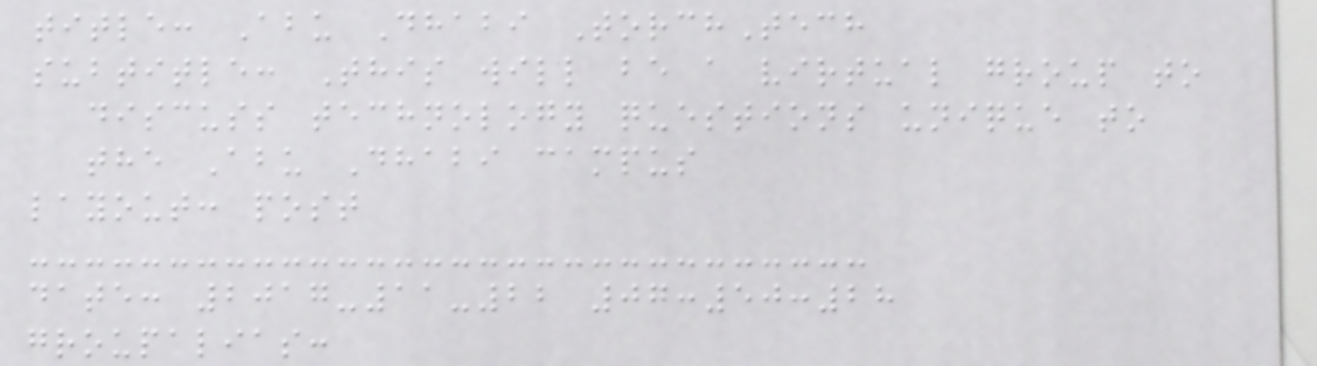title: Abu Dhabi TorchTech
subtitle: This will be a virtual group to
discuss technology questions unique to
the Abu Dhabi campus
layout: post
date: 2017-11-22 07:50:28
groupalias:
